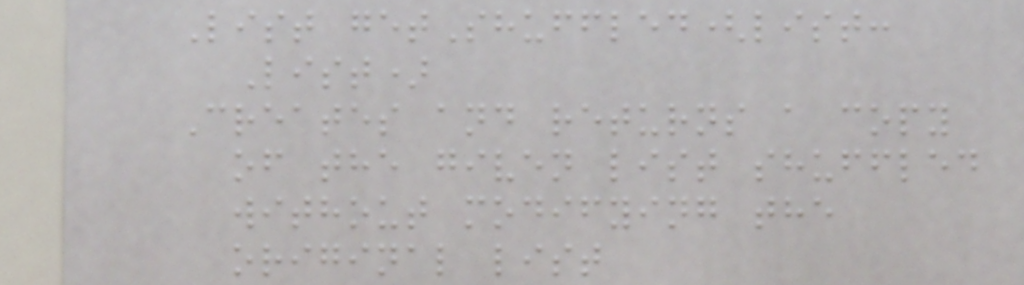List getShuffled(list:
List)
Creates and returns a copy
of the given list shuffled
without modifying the
original list
